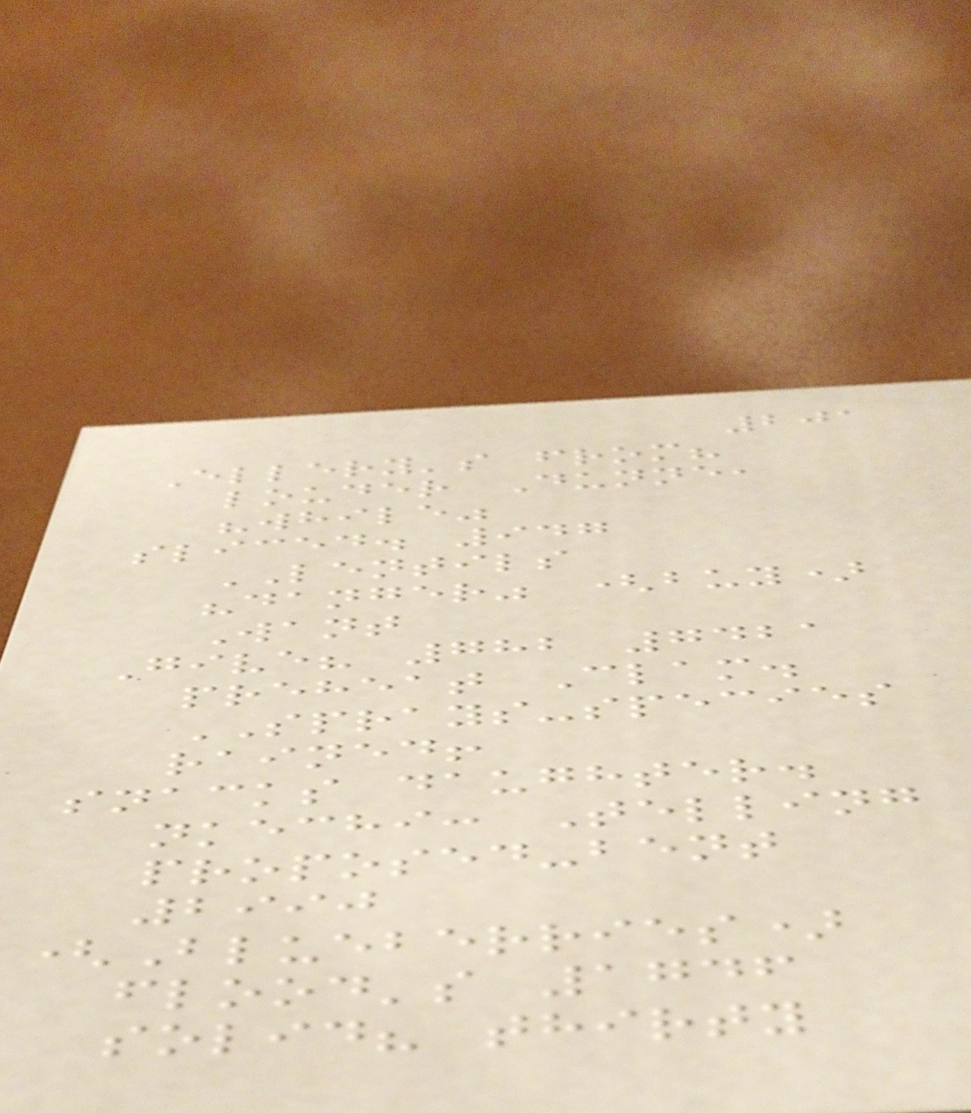201
Ellery's from?
louder Dunne,
"while"
sliced. 947
LENTILS
"danger" (buy)
Want
Give? 782 7421
preheat Clam.
SPRAYS-species
rained!
snacks daughter.
nkechi: Telling
proposed-bent
2990
(Blueberries)
flood's 1746
solid? thirty
